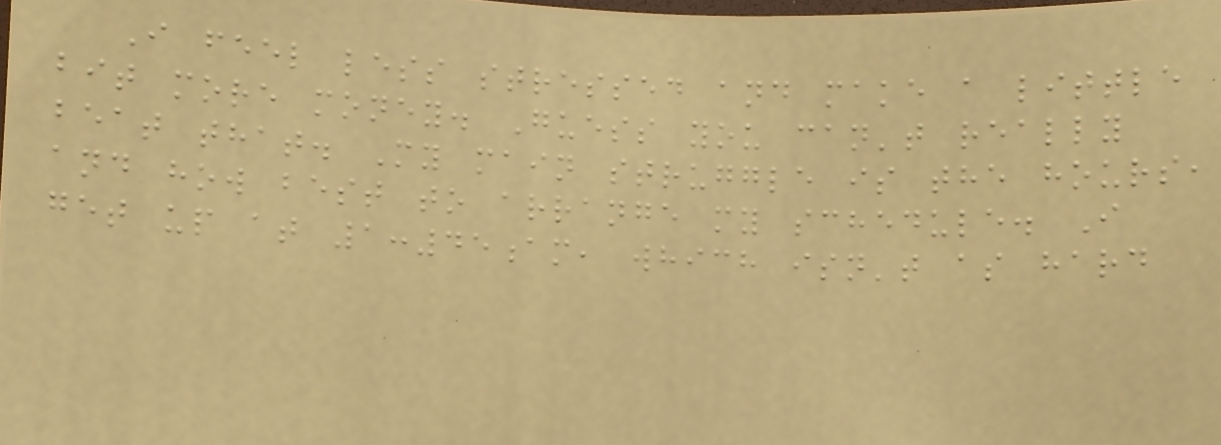I feel less stressed and make a little
bit more money. Guess you can't really
beat that. My main struggle is the hours,
and how best to arrange my schedule. I
get up at 1:45am, which isn't as hard
